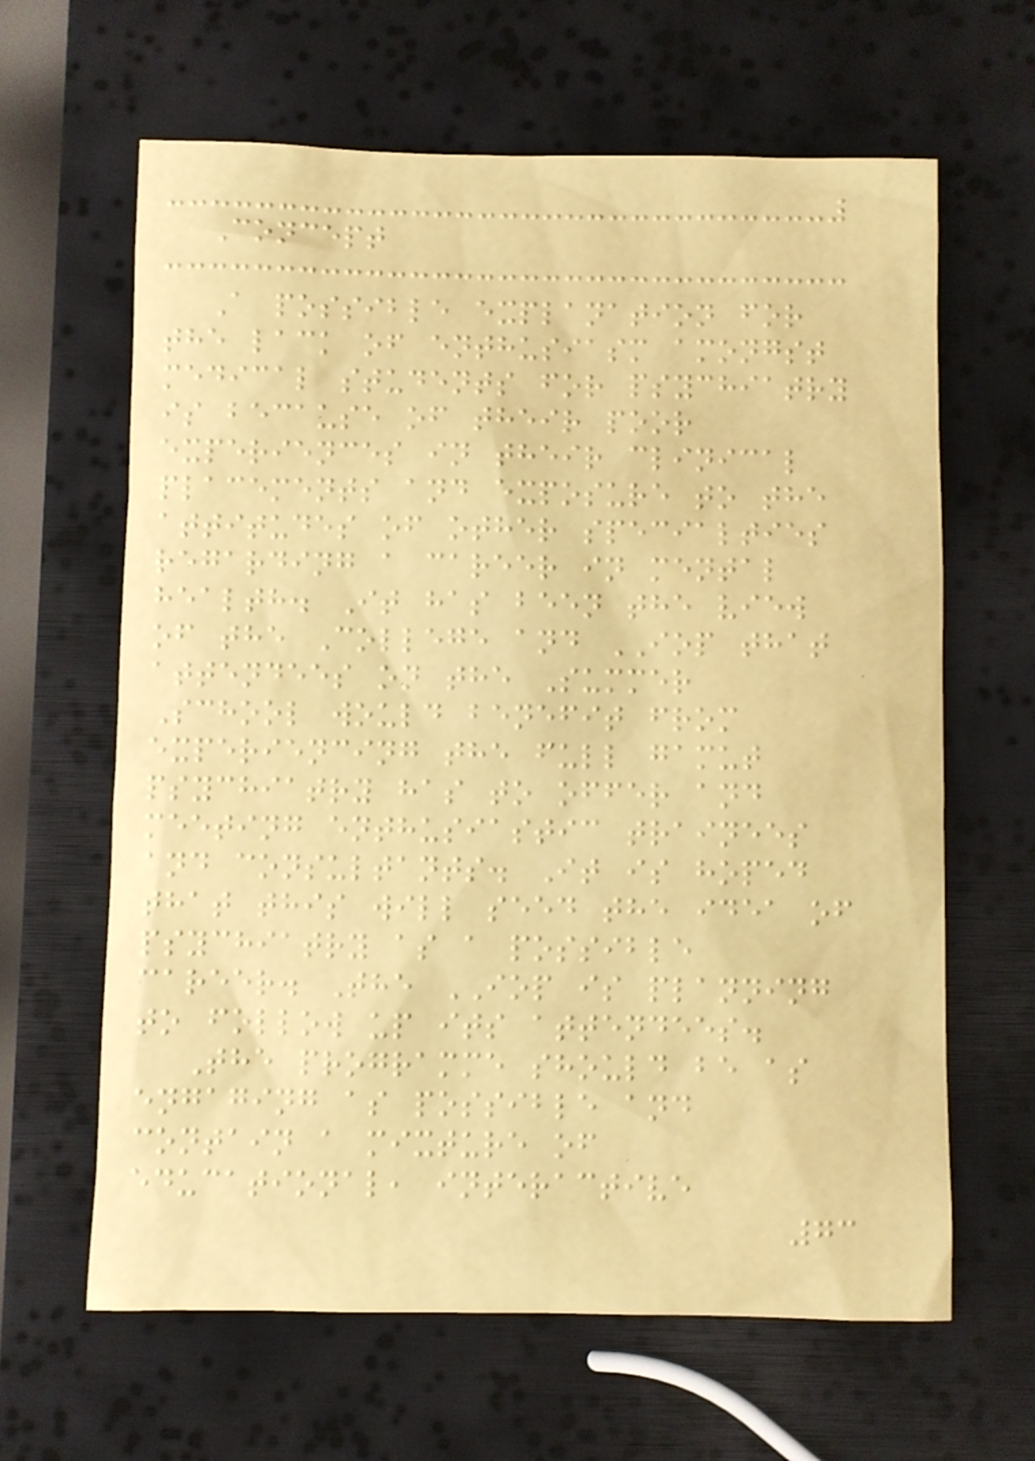Concept
A possible explanation for
the lack of enthusiasm amongst
medical students for psychiatry
is because of their poor
experiences in their clinical
placements and exposure to the
attitudes of other specialties
regarding a career in mental
health. It has been the view
of the College and IOP that
attendees on the Summer
School would benefit from
experiencing the full gamut
psychiatry has to offer and
meeting enthusiastic trainees
and consultants. It is hoped
that this will seed the idea of
psychiatry as a possible
career. The IOP is planning
to follow up its attendees.
The programme should be as
engaging as possible and
contain a mixture of
educational, interactive
73
